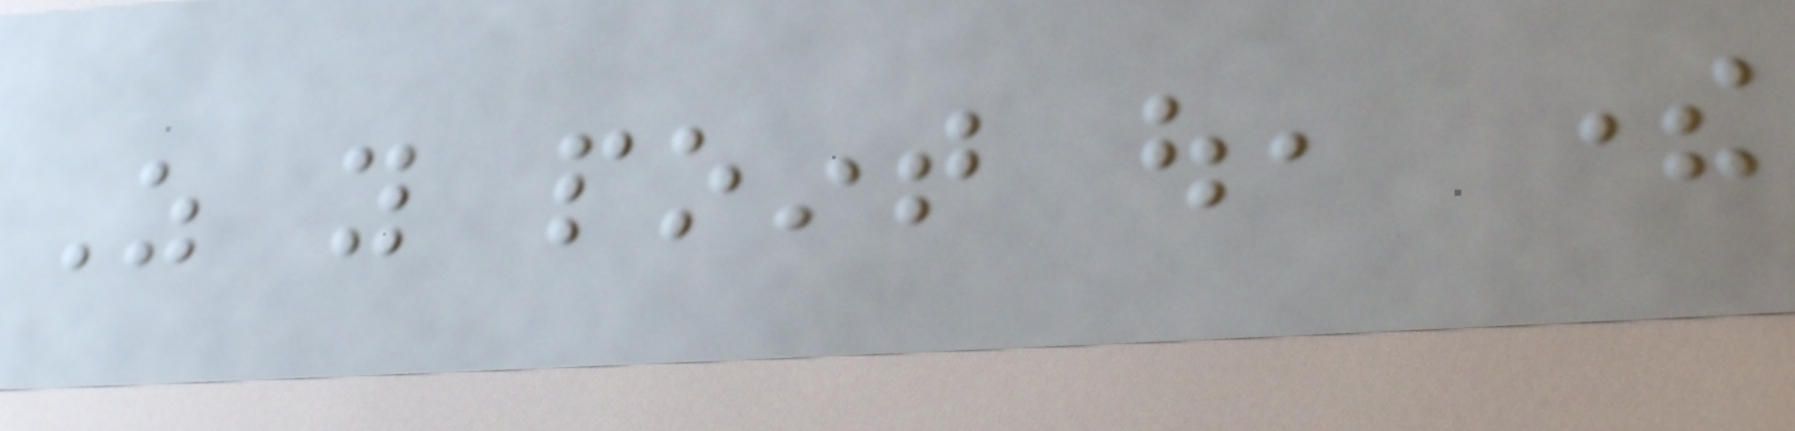As you point out, there
